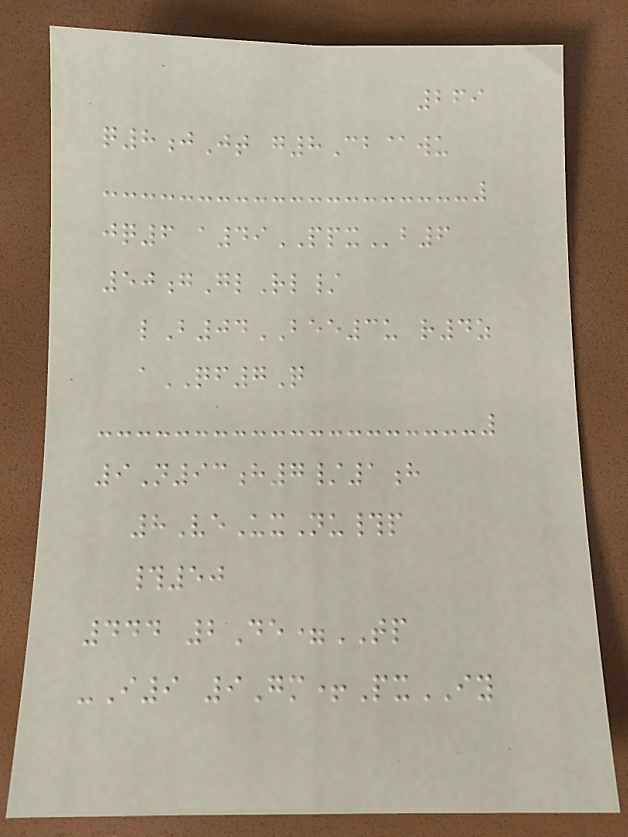269
q8jJt g8Cb@wu
jq6 a49PPXb6
50gGlRl/
lB04BEE3u r4z
aQF7Q
9N93h7/1h
8VeUxNu#p
#50
444 2De=TP
-I9 9Gm+PxIY
